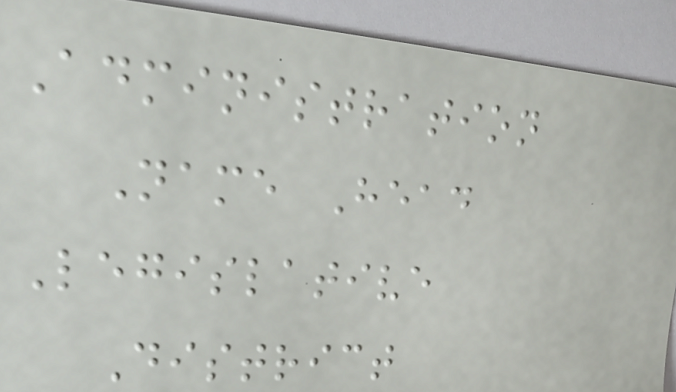Administration
Name Head
Legislative
District
